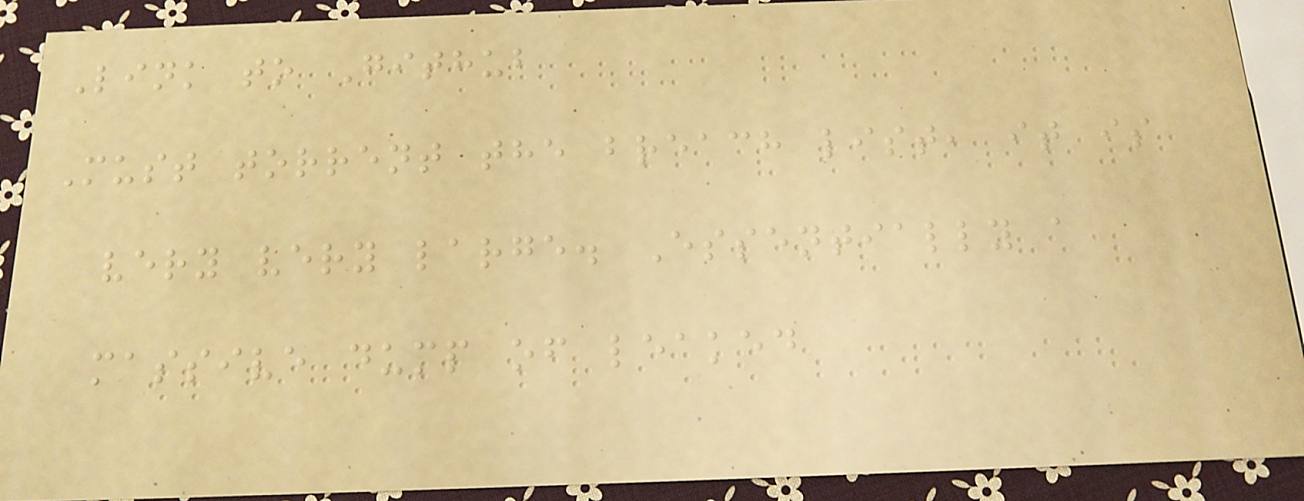Link to Github
Must torrent the breach list, it is
very very large. Essentially a
massive dump of leaked
